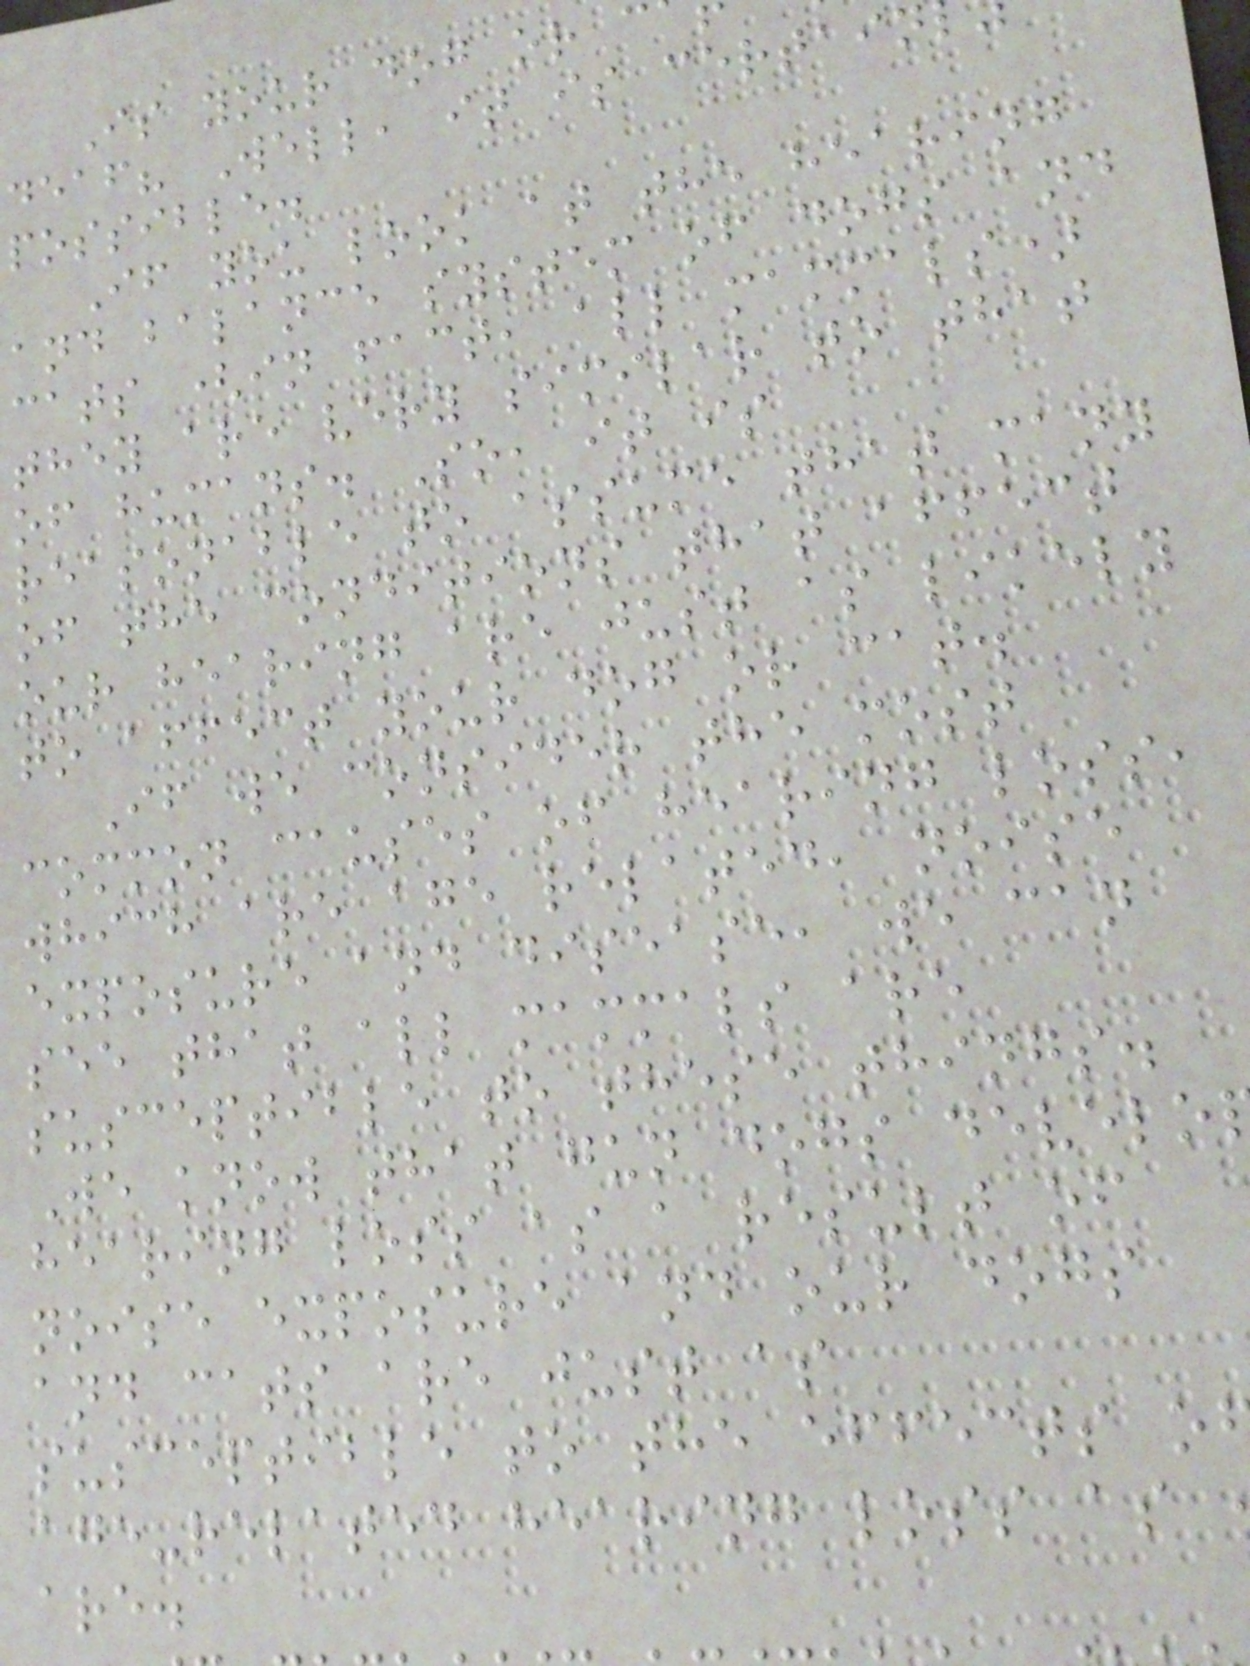Is your dog or c
deaf? Well, it is certain
possible.
If you look at the hearing
and balance system of dogs and
cats (in fact, all mammals)
they are very similar to that
of humans. So, it is
reasonable to assume that many
of the conditions that affect
our hearing are just as likely
to affect your dog or cat.
If we consider the most
common causes of hearing loss,
which are age related, noise
exposure and disease, we can
see that all mammals are
susceptible to these things.
We know that gun dogs develo
hearing loss as a result of
noise exposure and our dogs
and cats are just as
susceptible to the effects o
age-related hearing loss as
are.
